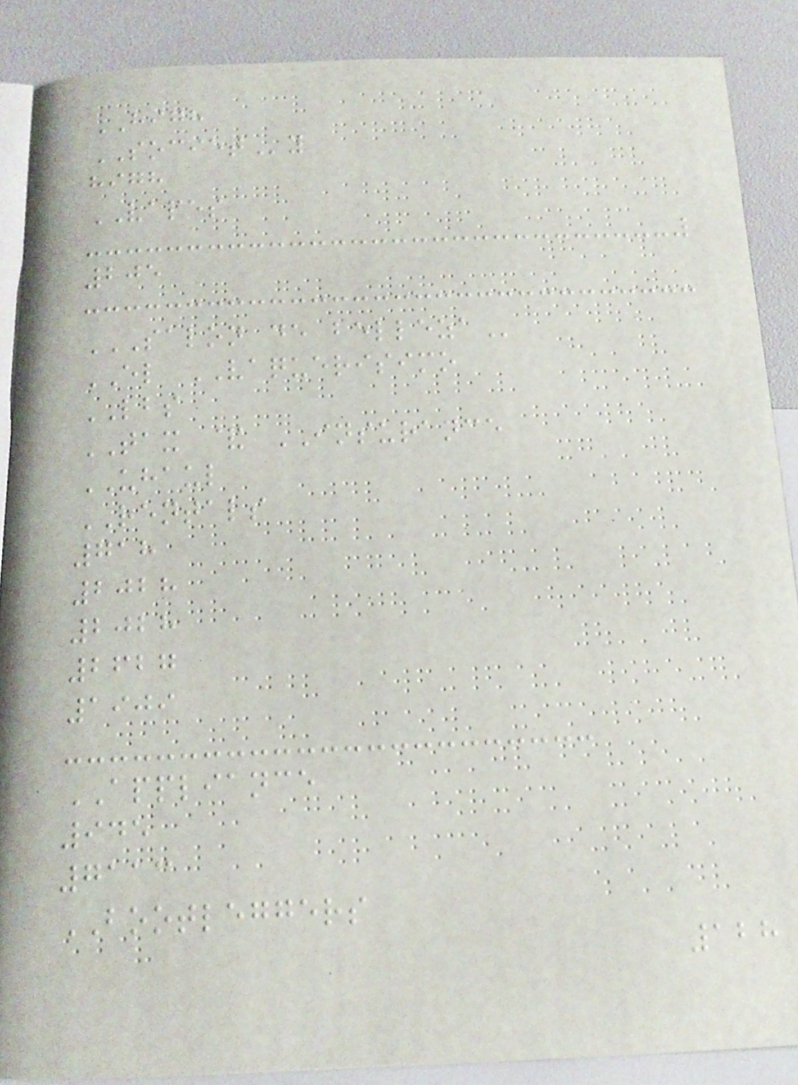HIGH
SOCIETy
high
VAPES
205
SALON DE BELLEZA
EL VAQUERISIMO
LBS
TAX & INSURANCE
UHAUL
RENTALS
718
2028
2028
2627
1909
APPLIANCE
945
7113
BOOTLEGGERS
128
